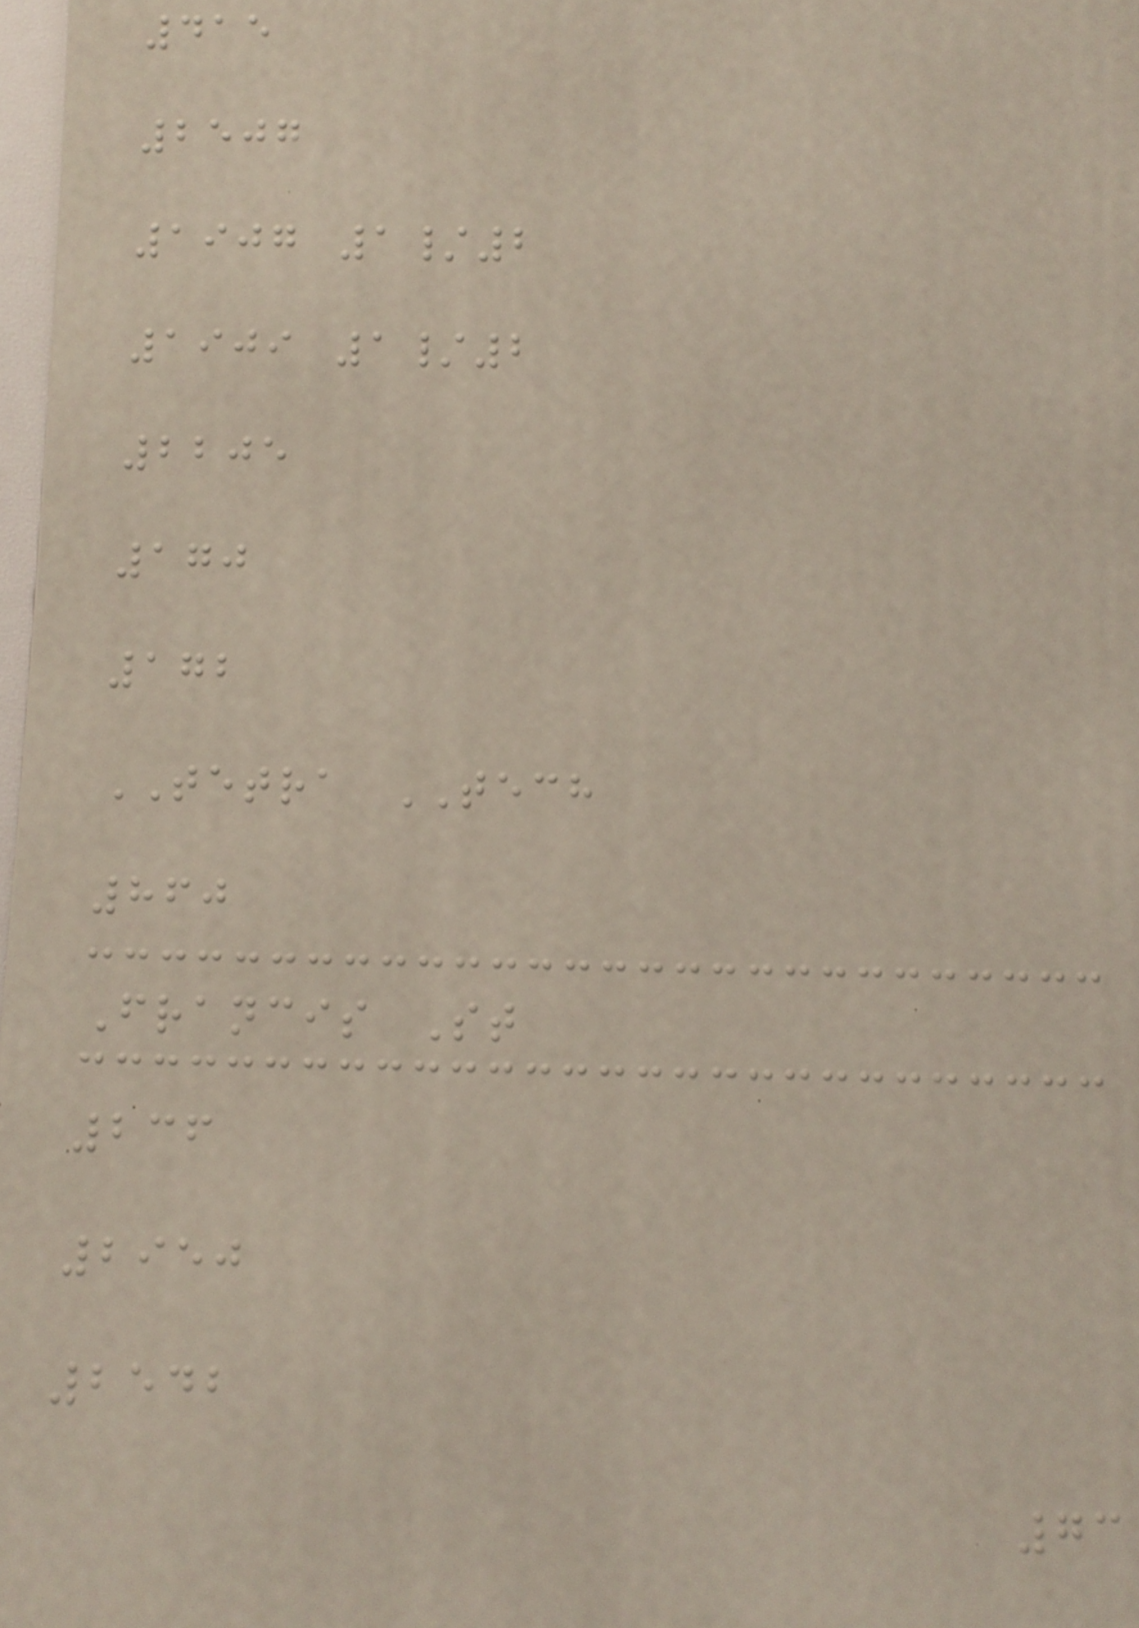415
2507
1907 1/2
1909 1/2
2205
170
172
TETRA TECH
860
Francis St
236
2950
2542
73
